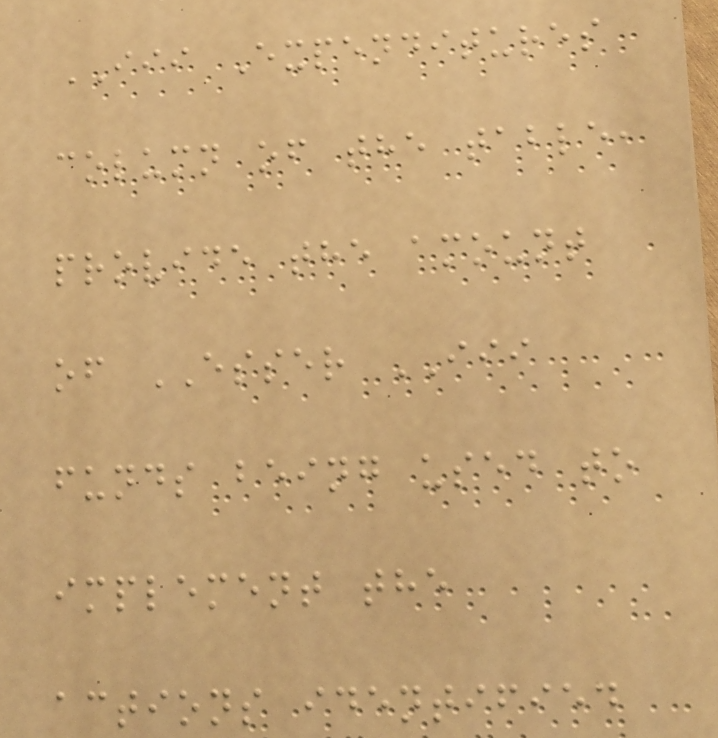III Expenditures
column of the table,
provide the amount
of ESSER III
funds being used to
implement the
actions identified
